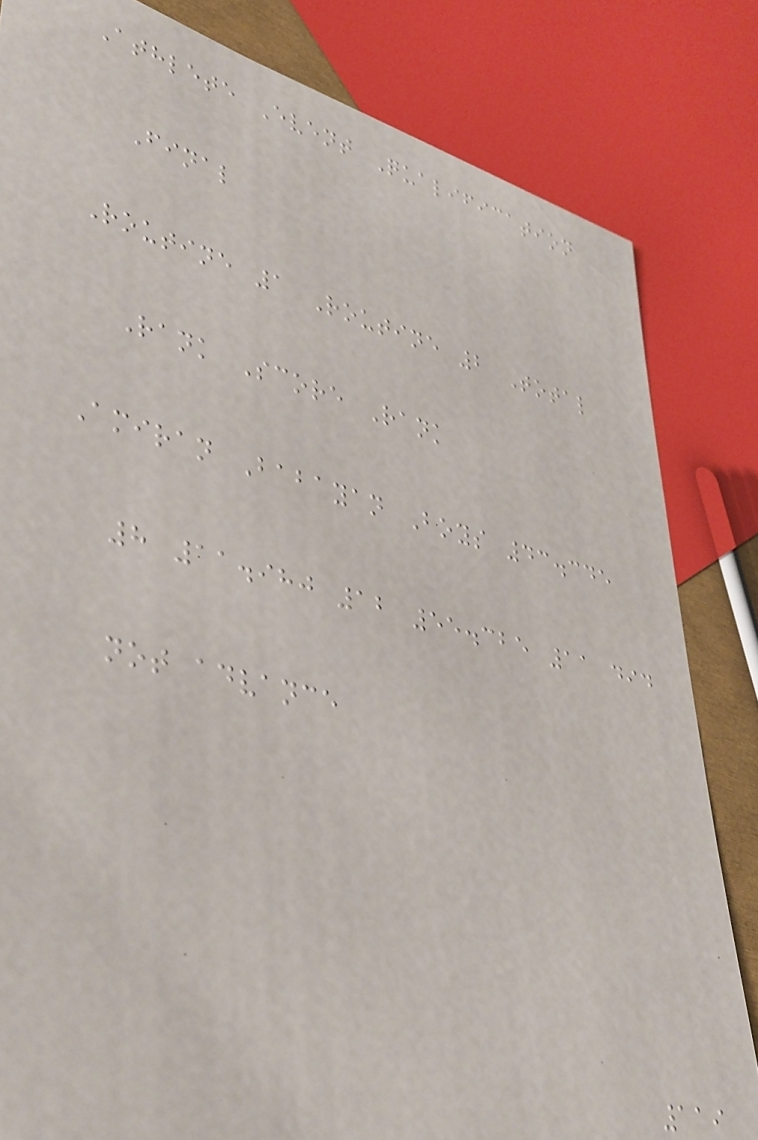Athlete Event Qualification
Final
Routine 1 Routine 2 Total
Rank Score Rank
Amiran Babayan Boys 43.345
8 11.980 12 55.325 11 did
not advance
119
